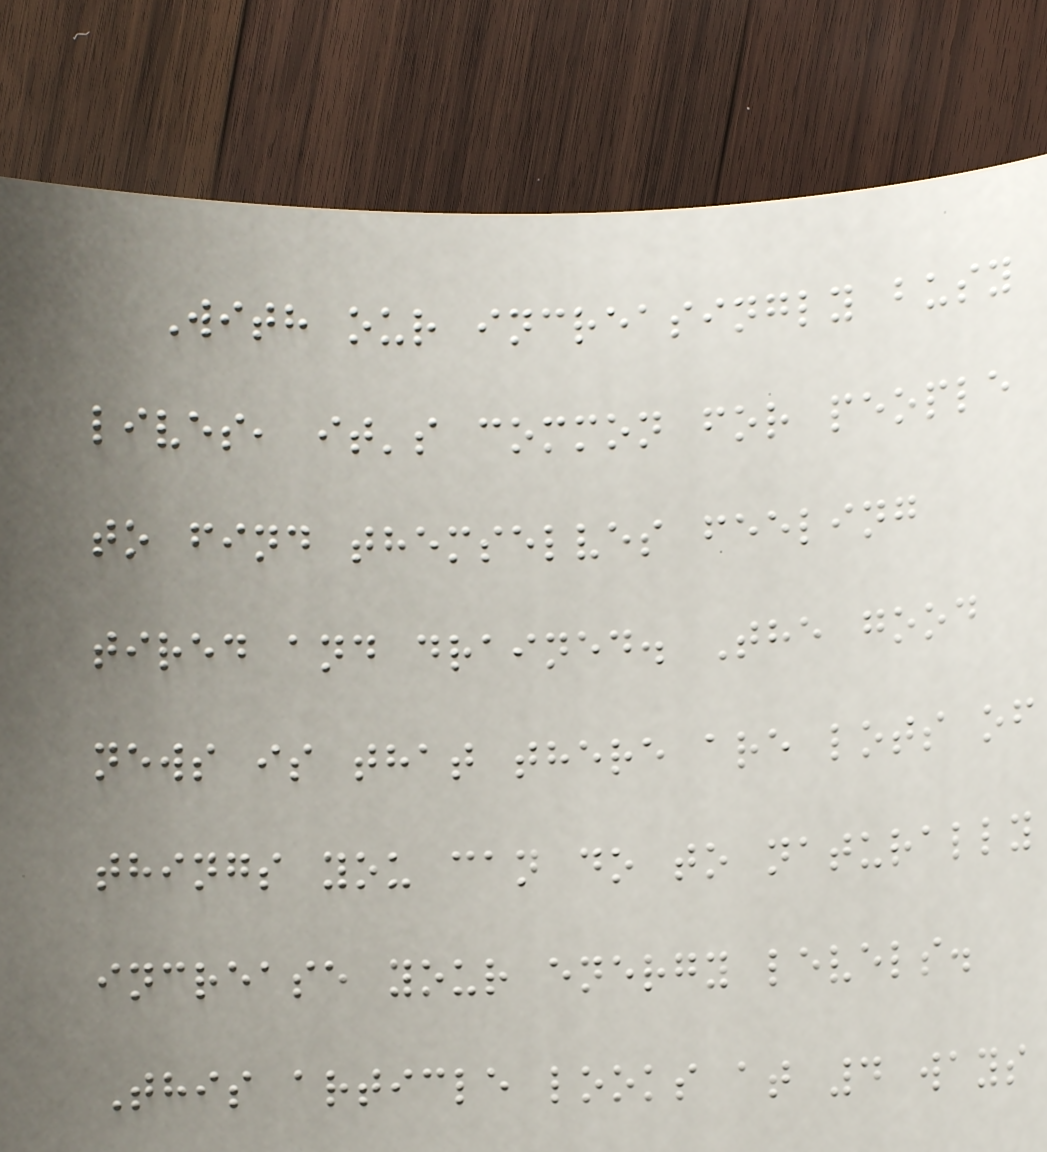With our increasingly busy
lives, it's common for people
to find themselves feeling
tired and drained. The good
news is that there are lots of
things you can do to naturally
increase your energy levels.
This article looks at 4 ways
